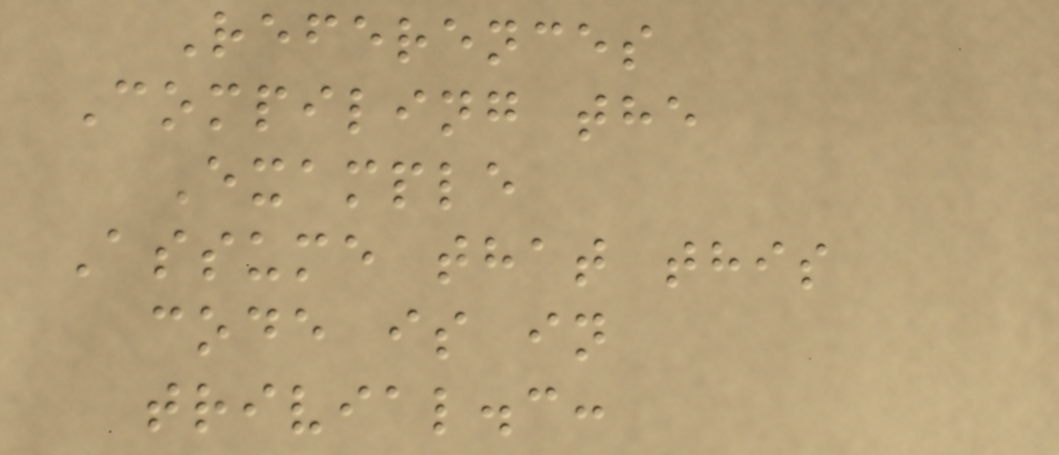References
Compiling the
Example
Assume that this
code is in
trivial.c:
